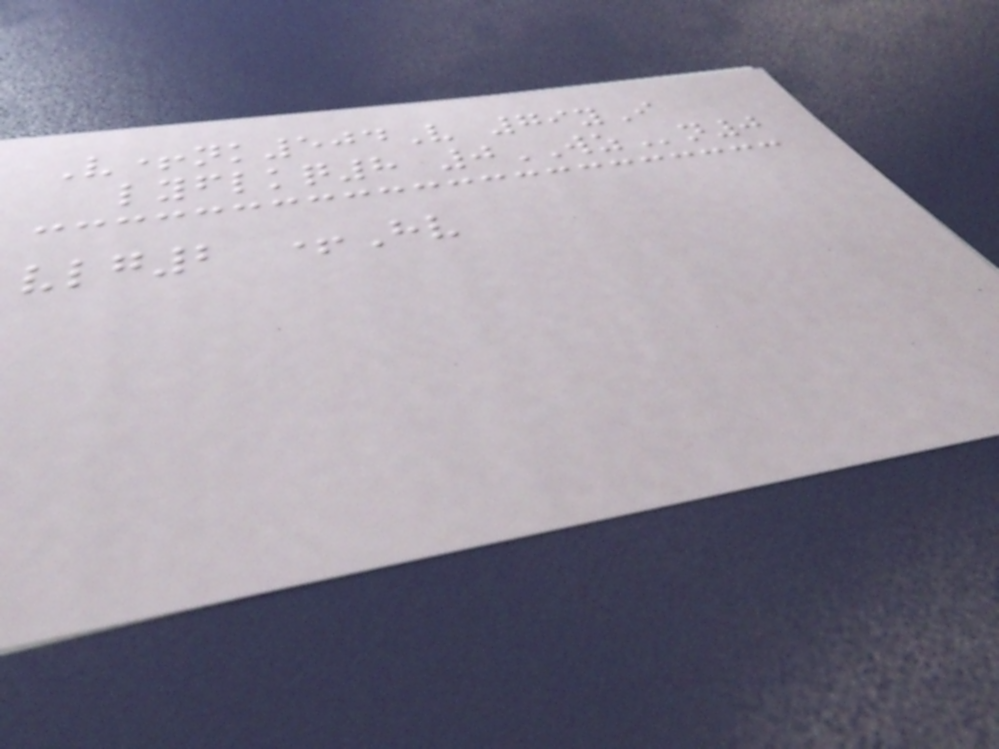V+nk504V 79yI
lyflkq8 0WZn0
vlg2 +Hv
